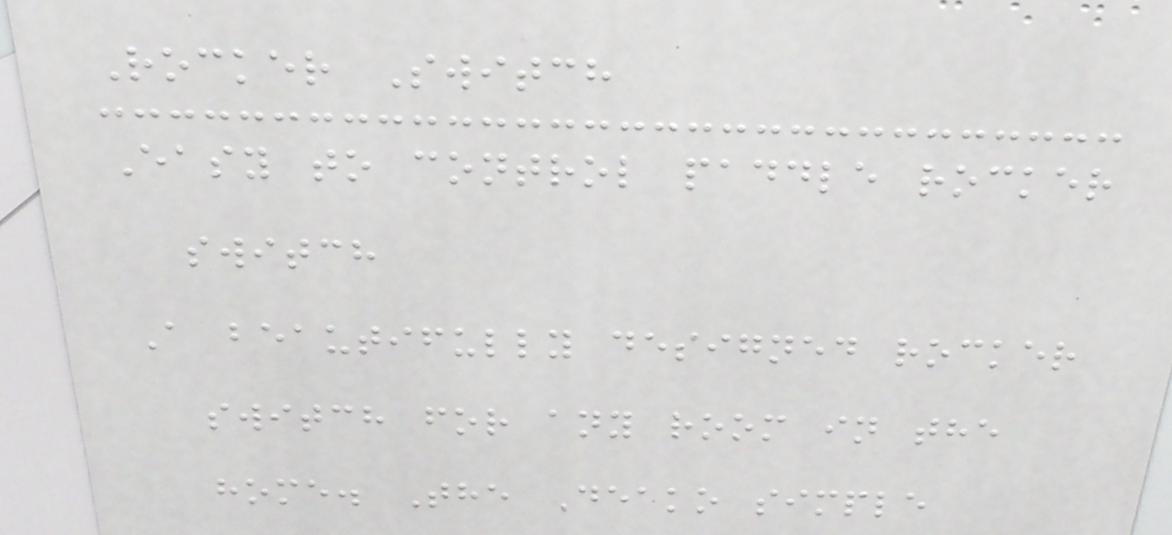Rocker Switch
Easy to control paddle rocker
switch
A beautifully designed rocker
switch for any room in the
home. The Deako simple
